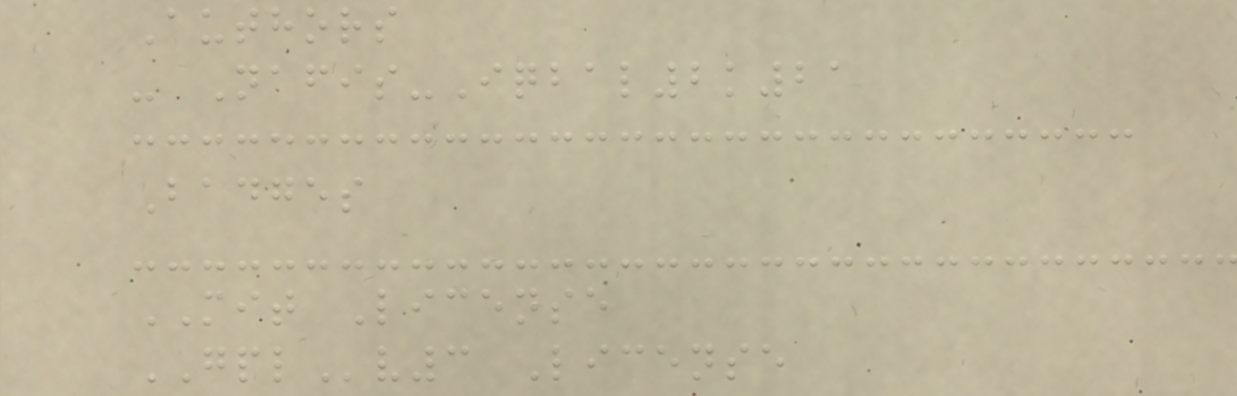Authors
- Nafis-Iqbal2k21
Badges
MIT License
GPLv3 License
